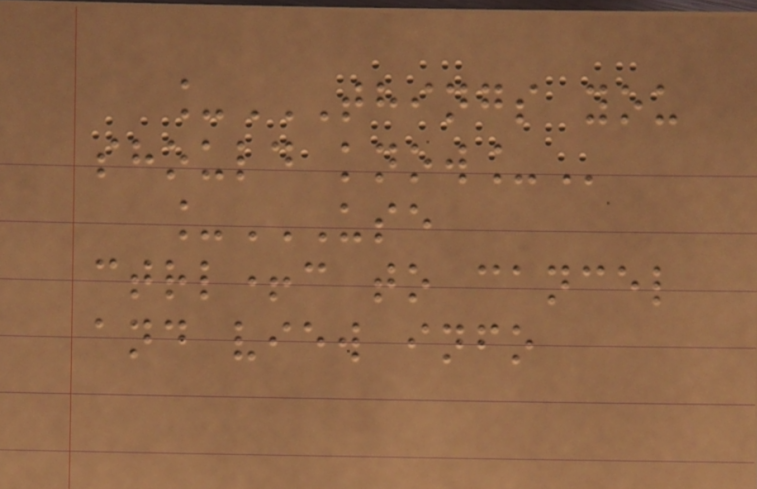_THINGS YOU
SHOULD KNOW_
_USE
CTRL+C TO CANCEL
AND VIEW INFO
